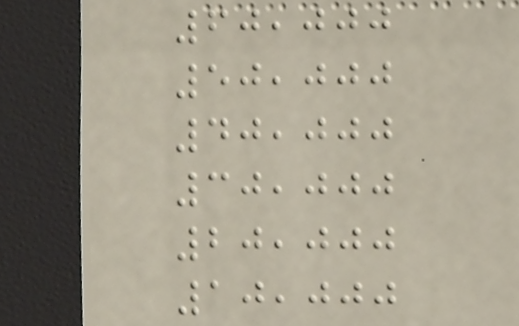60,000
50,000
40,000
30,000
20,000
10,000
